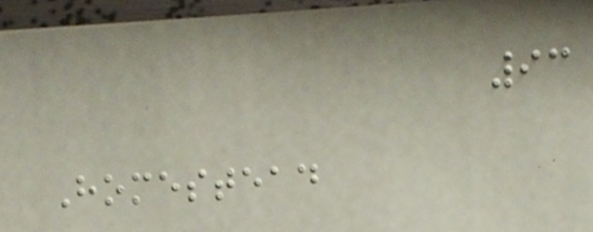93
Homestead
